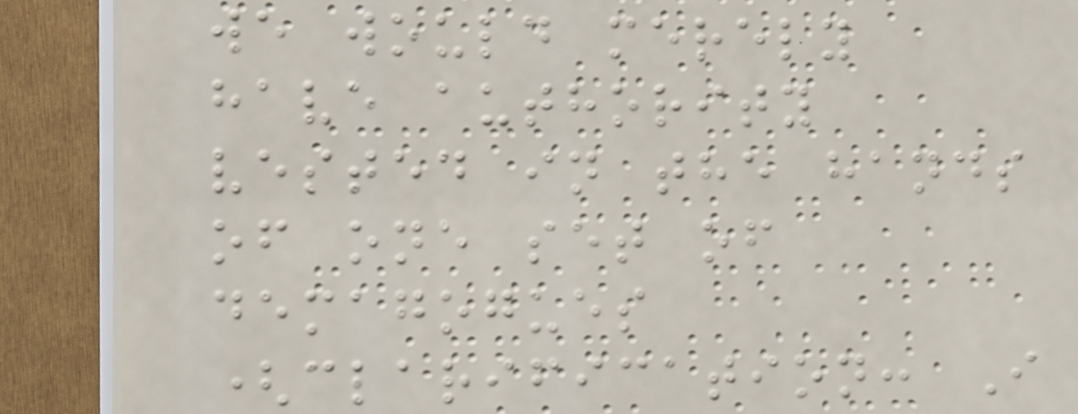we would merely
have authority
vested in the hands
of one set of
demagogues
(clarification: I
